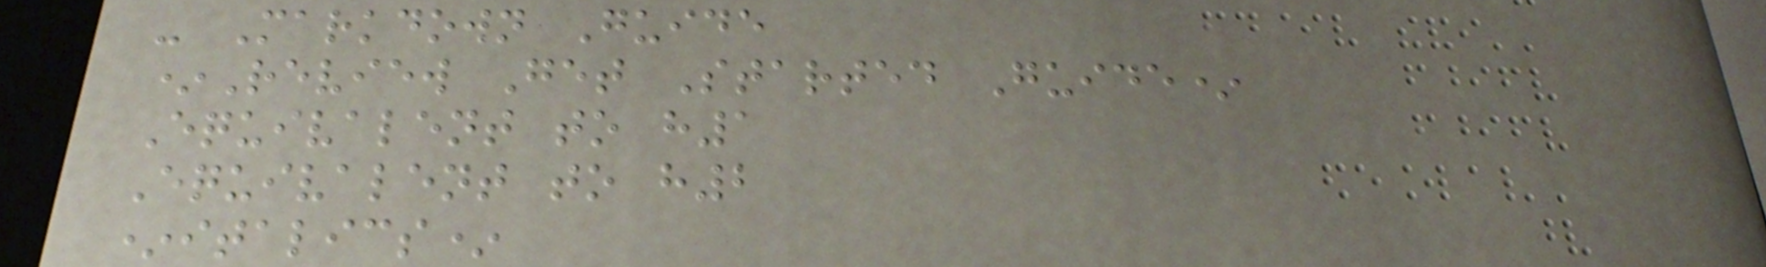- Markdown Guide
*Review Get Started Guide*
Equivalent to h1
Equivalent to h2
*italics*
